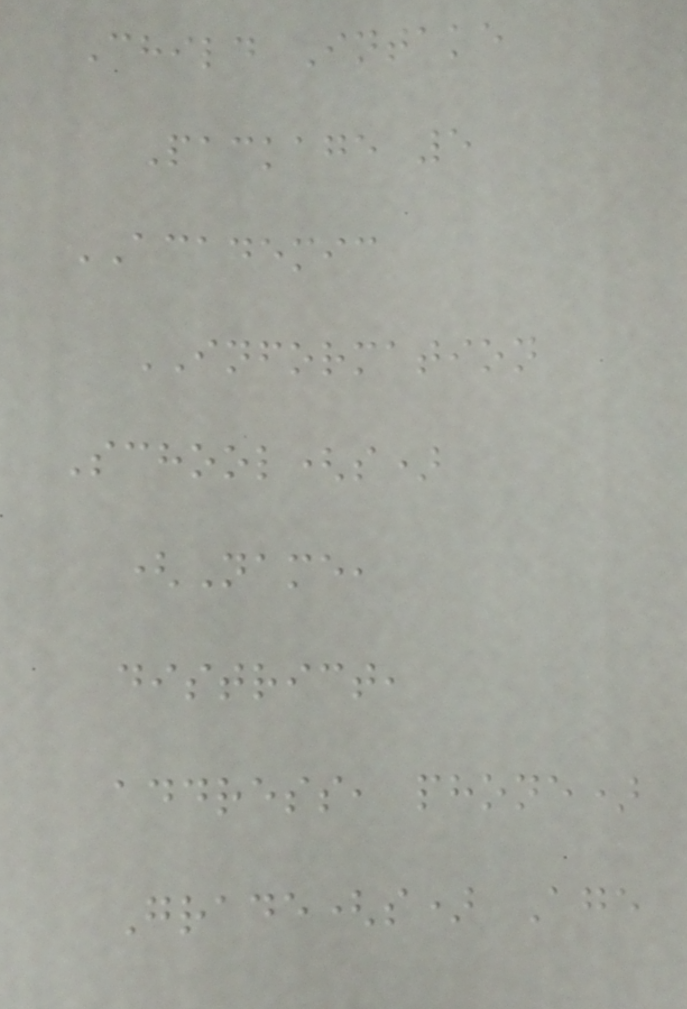Child Intake
Package 5
ACADEMIC
INFORMATION
School(s)
(Name,
district,
address, phone)
Grade(s) Age
